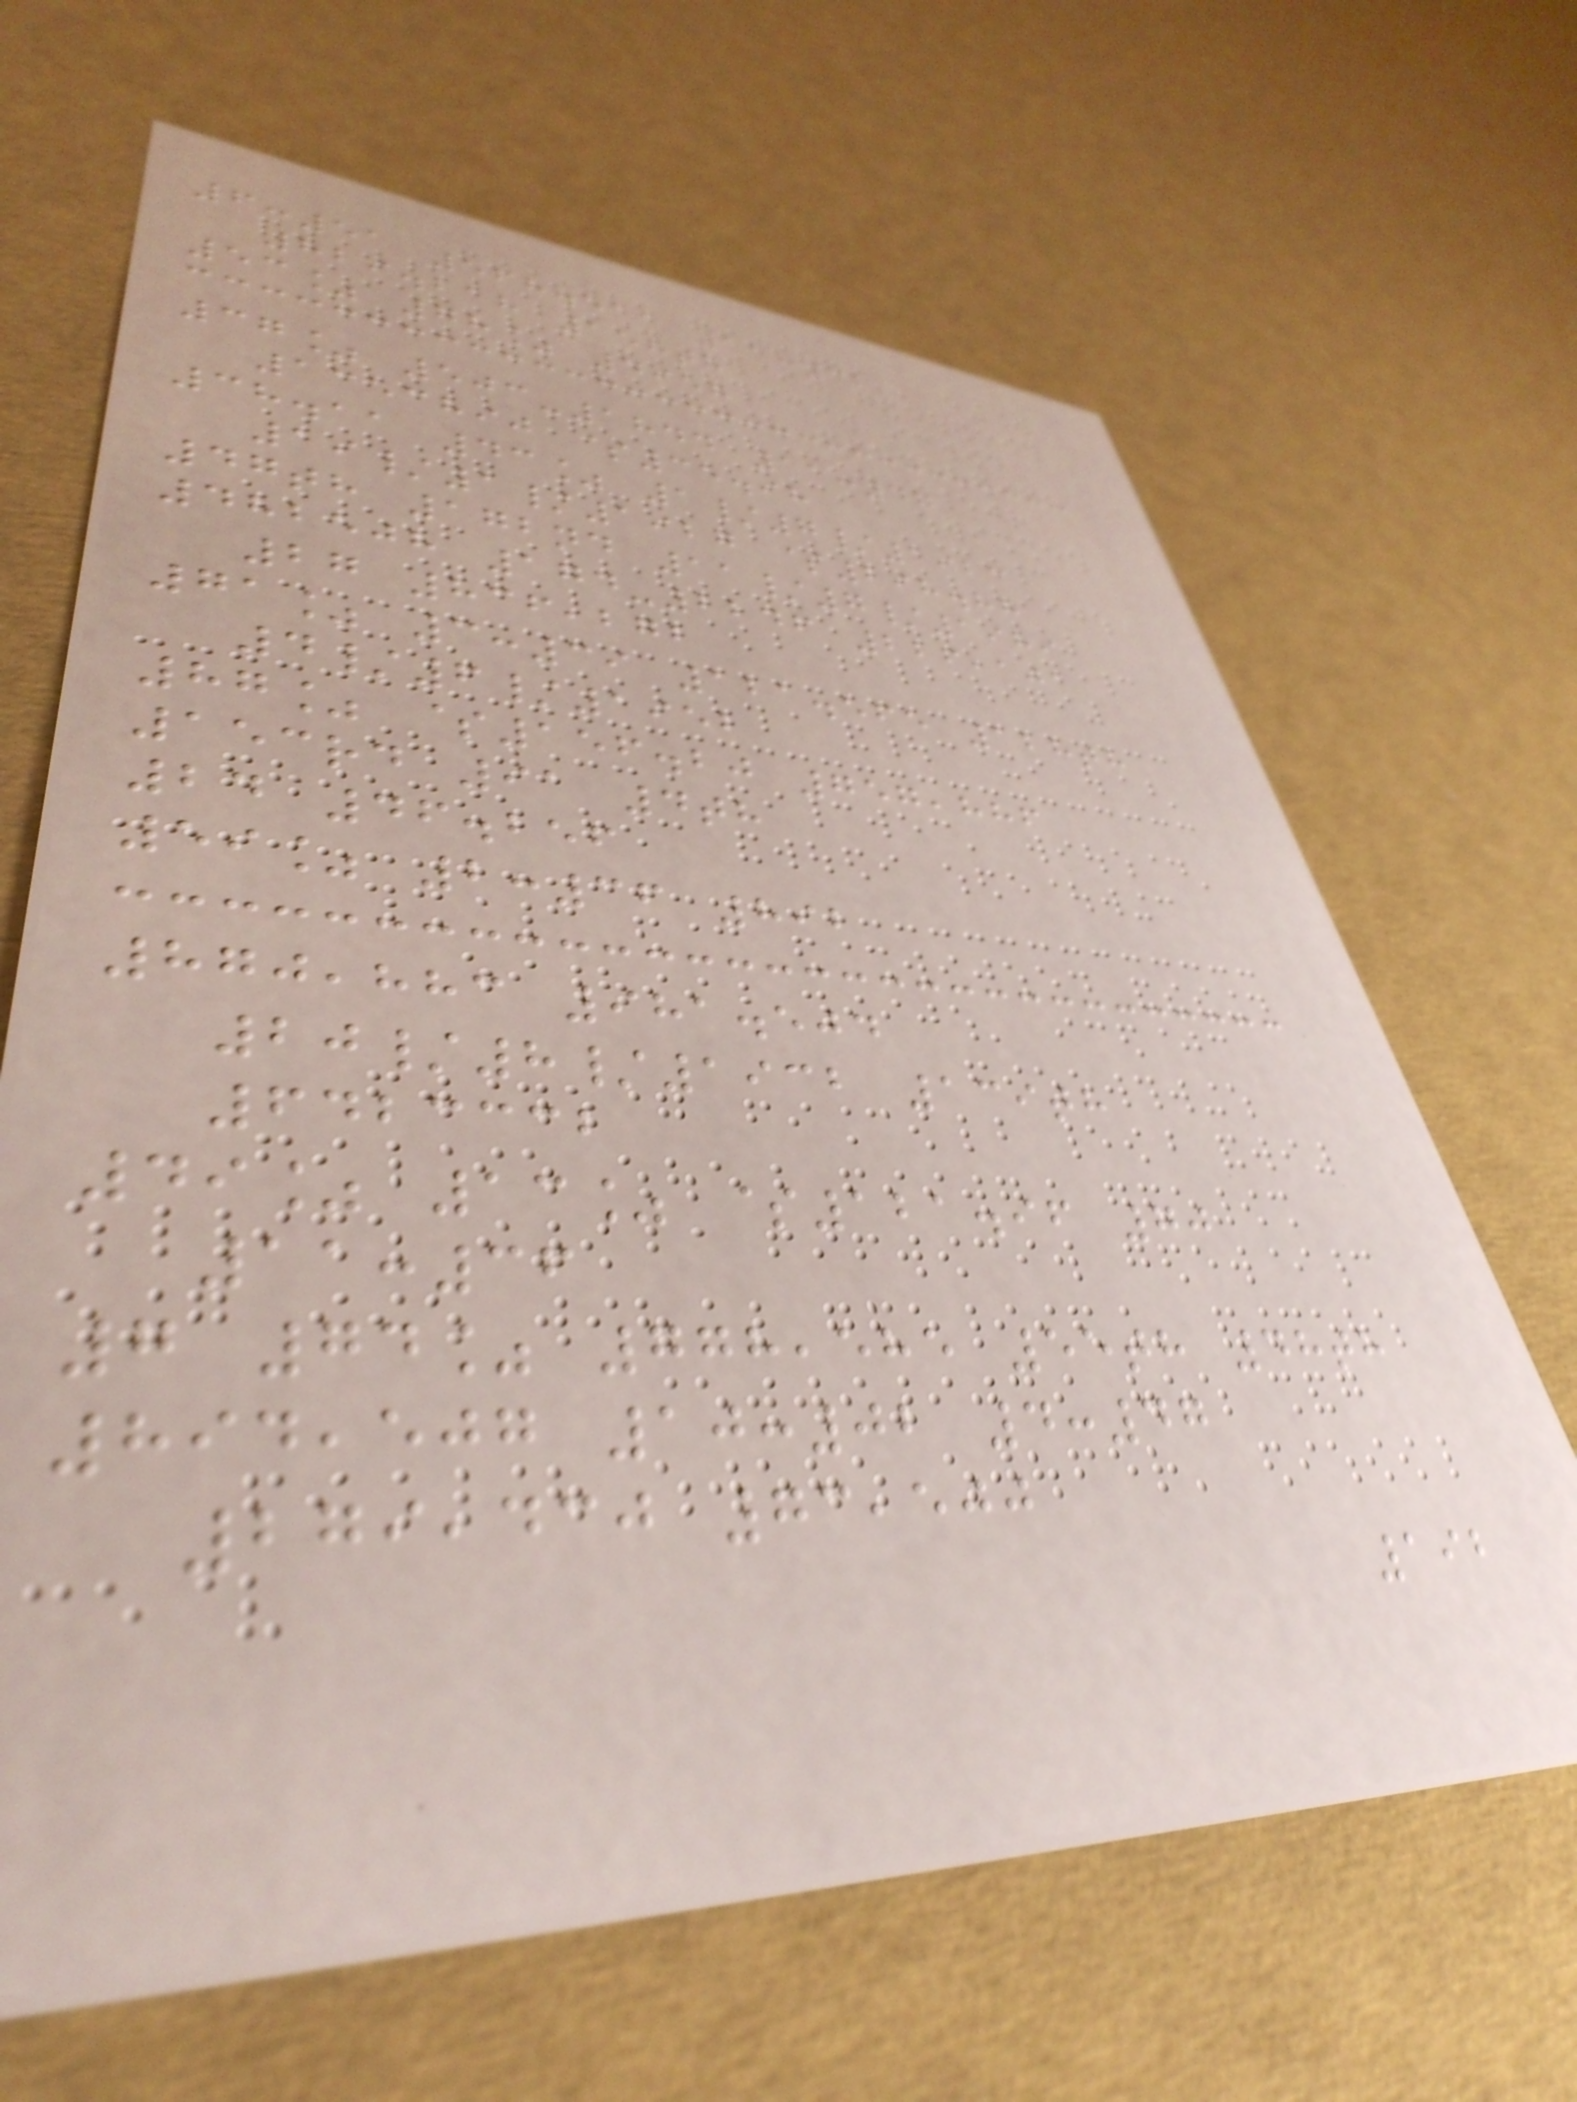6:51 568.511 11:32
829.218 158th
53% 78% 4957
37% 503-1844 11:47
1353890 $35.98
38.11 43% 1/7/1923
19/1/1927 $298.88
47th 172nd 11/7/1989
482508 174-2246 226,101
27 836,272
71% 3:39 121.565 128th
4/6/1952
87% $156.20 757,886
153rd 91 4th
24 46.256
59% 2:36 892
870,883 981.504
20/8/1932 139th
6423332
49% 13% $121.96 70
11:36
7 74% 778,585 55th 48th
894,507 10:02 4:47
279,430 73,500
192
